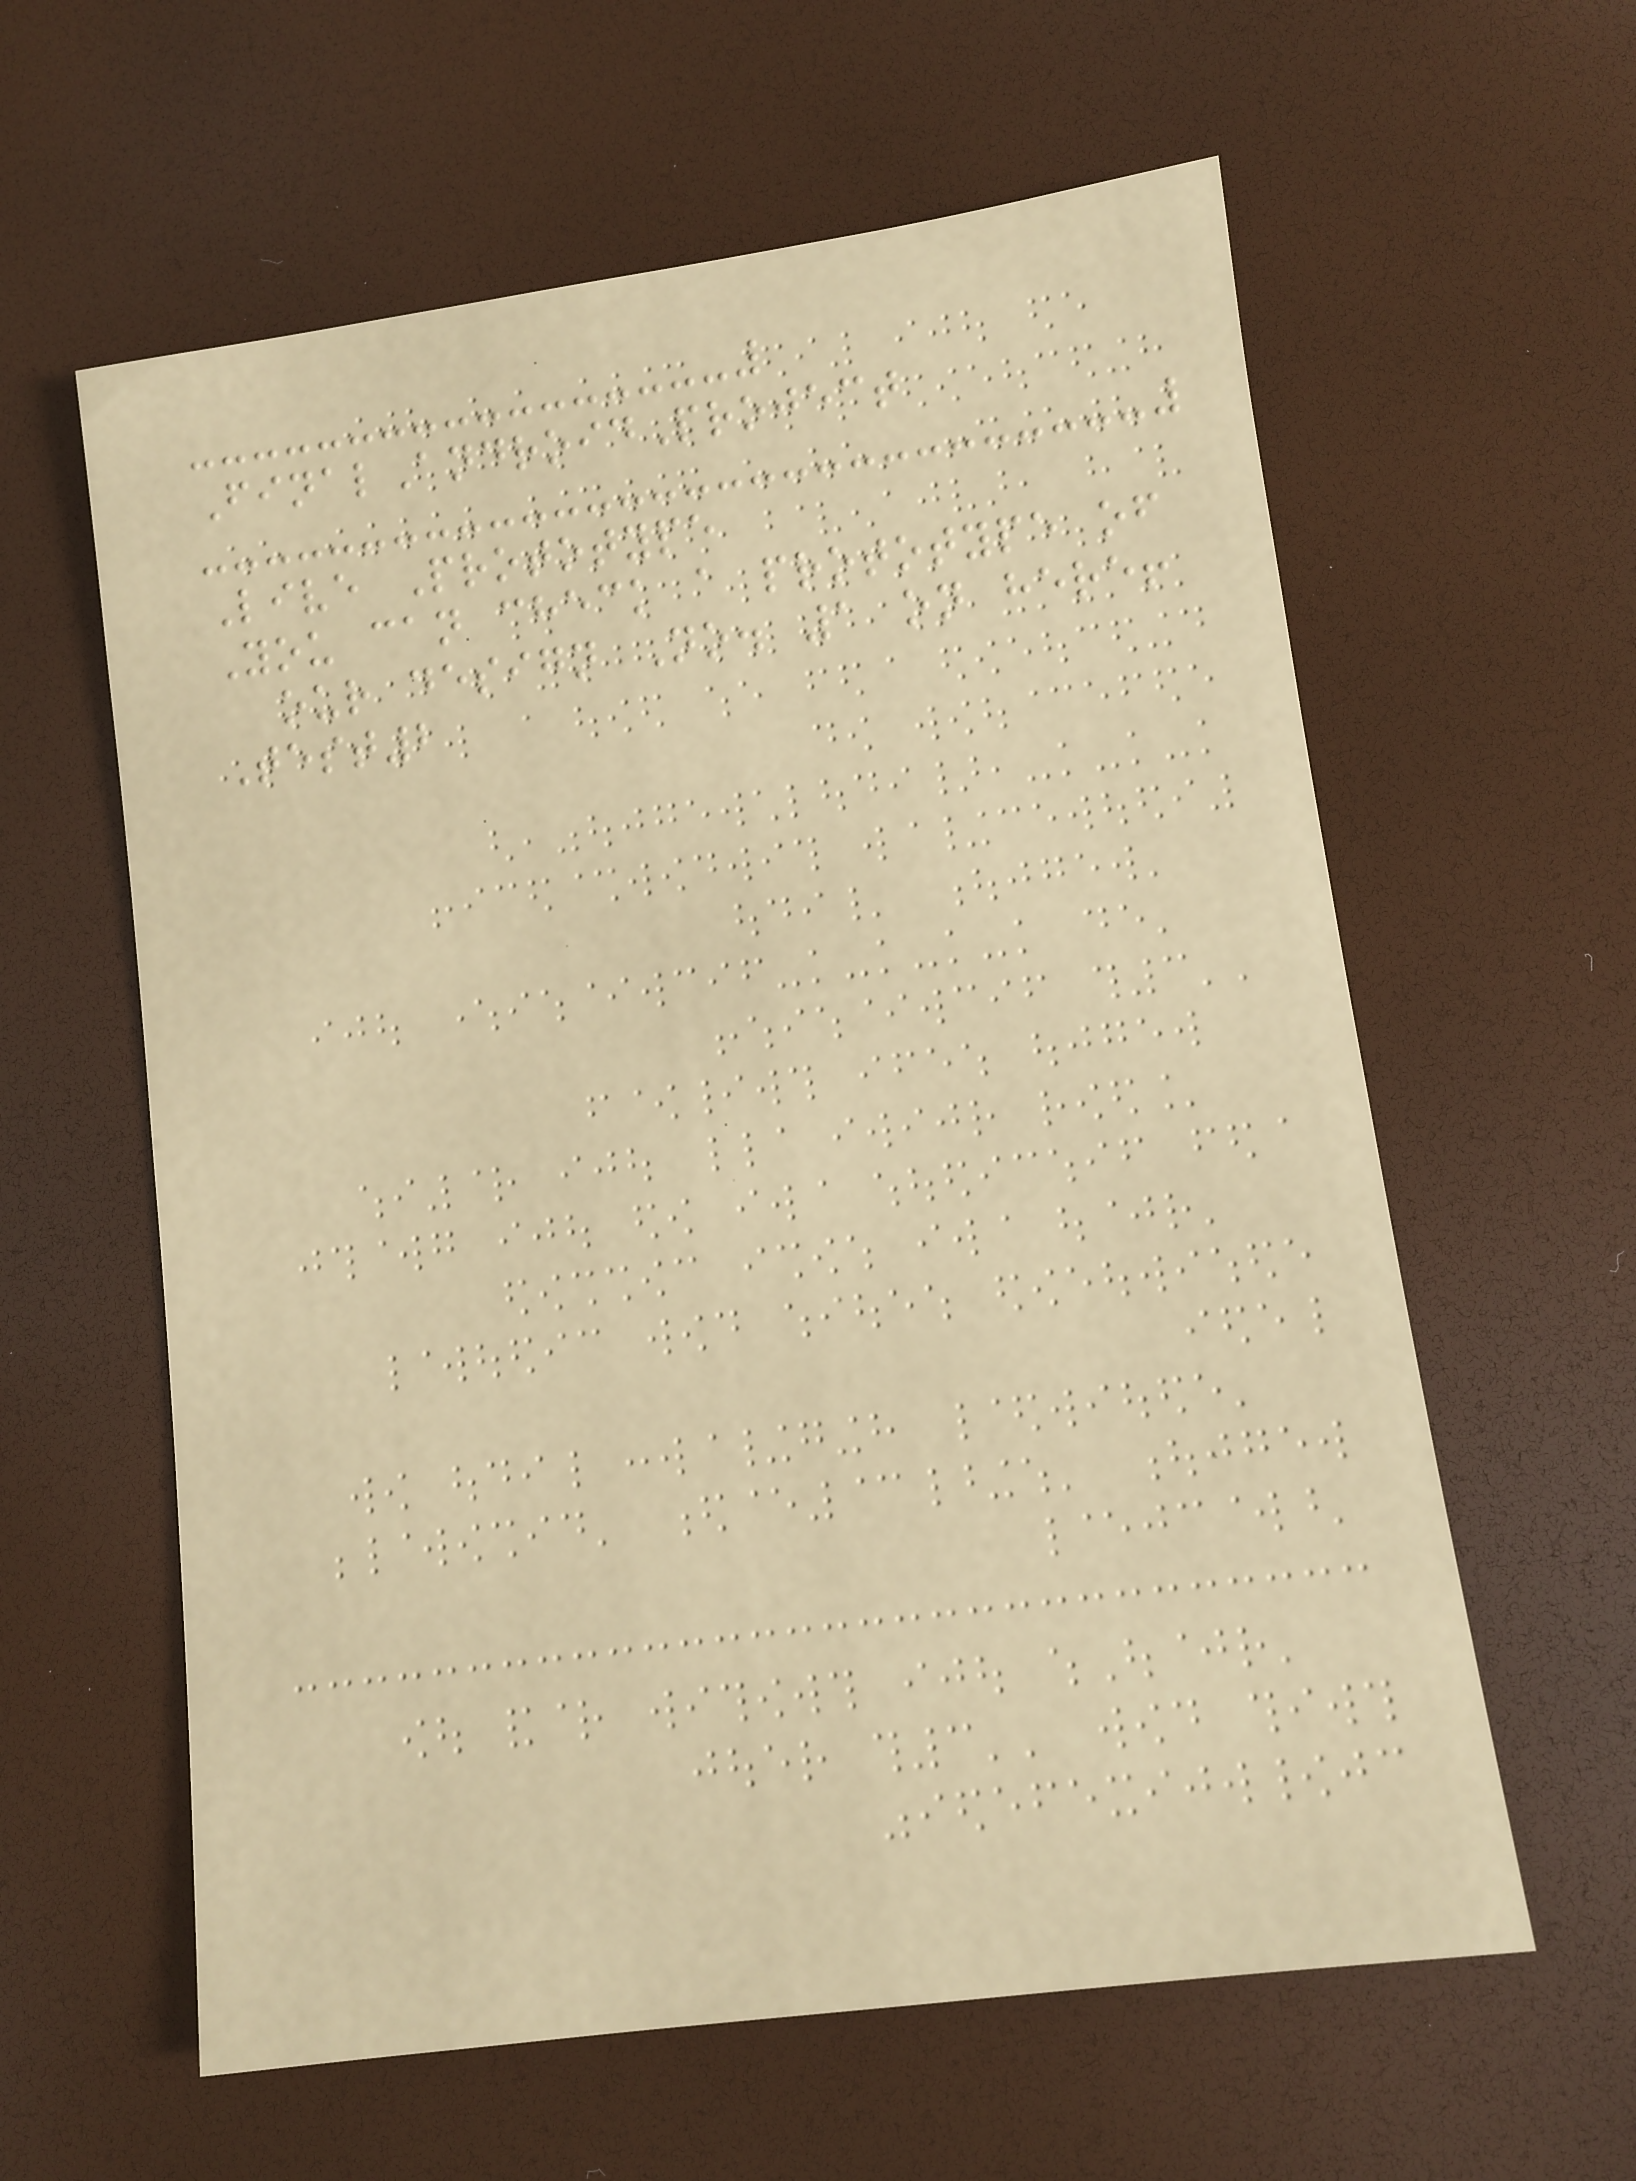FinalAndroidProject
Live Prototype
You can check a prototype of
our design No. 1 on here!
Test2
